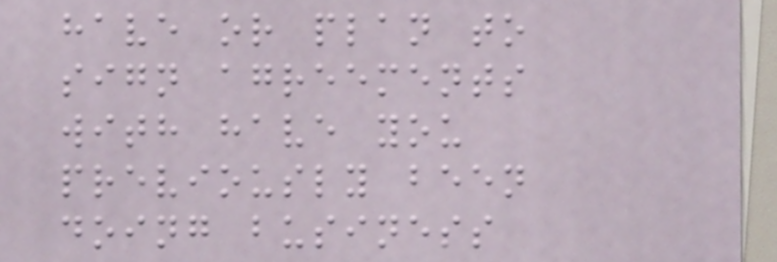have or plan to
sign agreements
with have you
previously been
doing business
